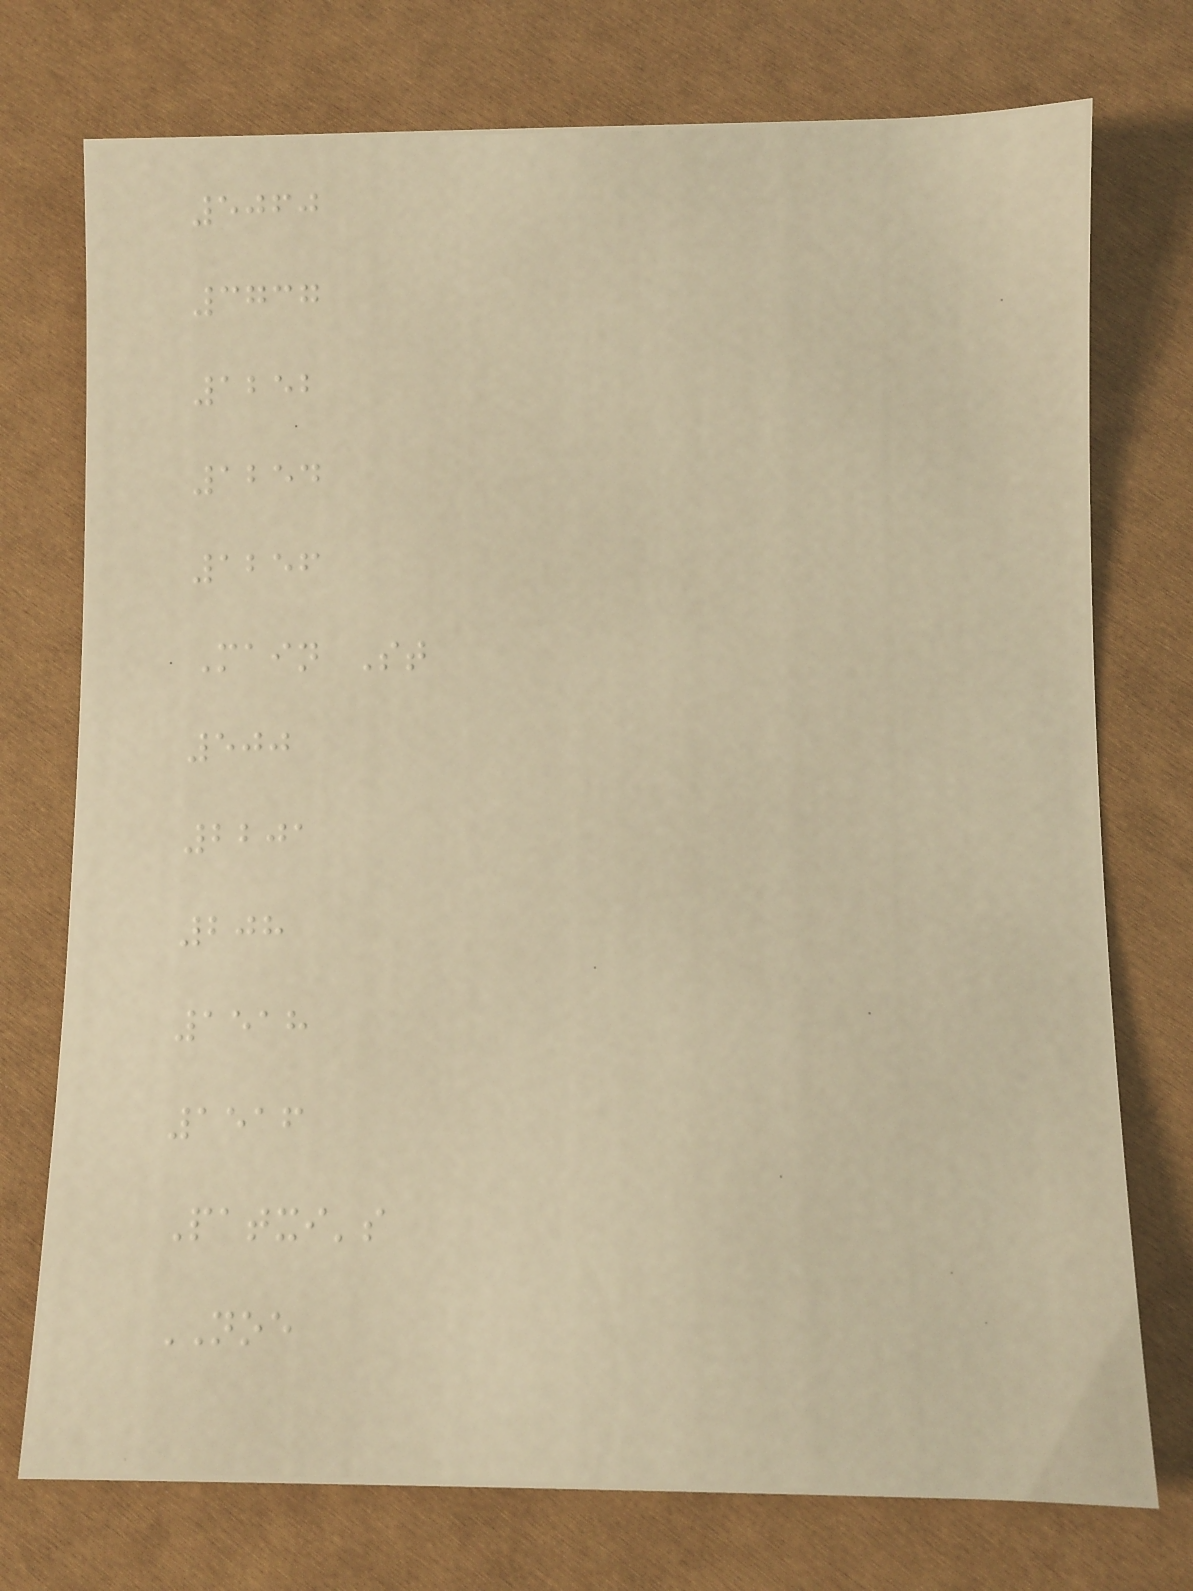5060
3737
1252
1254
1256
Main St
500
2201
208
1518
1516
Patxi's
NOE
